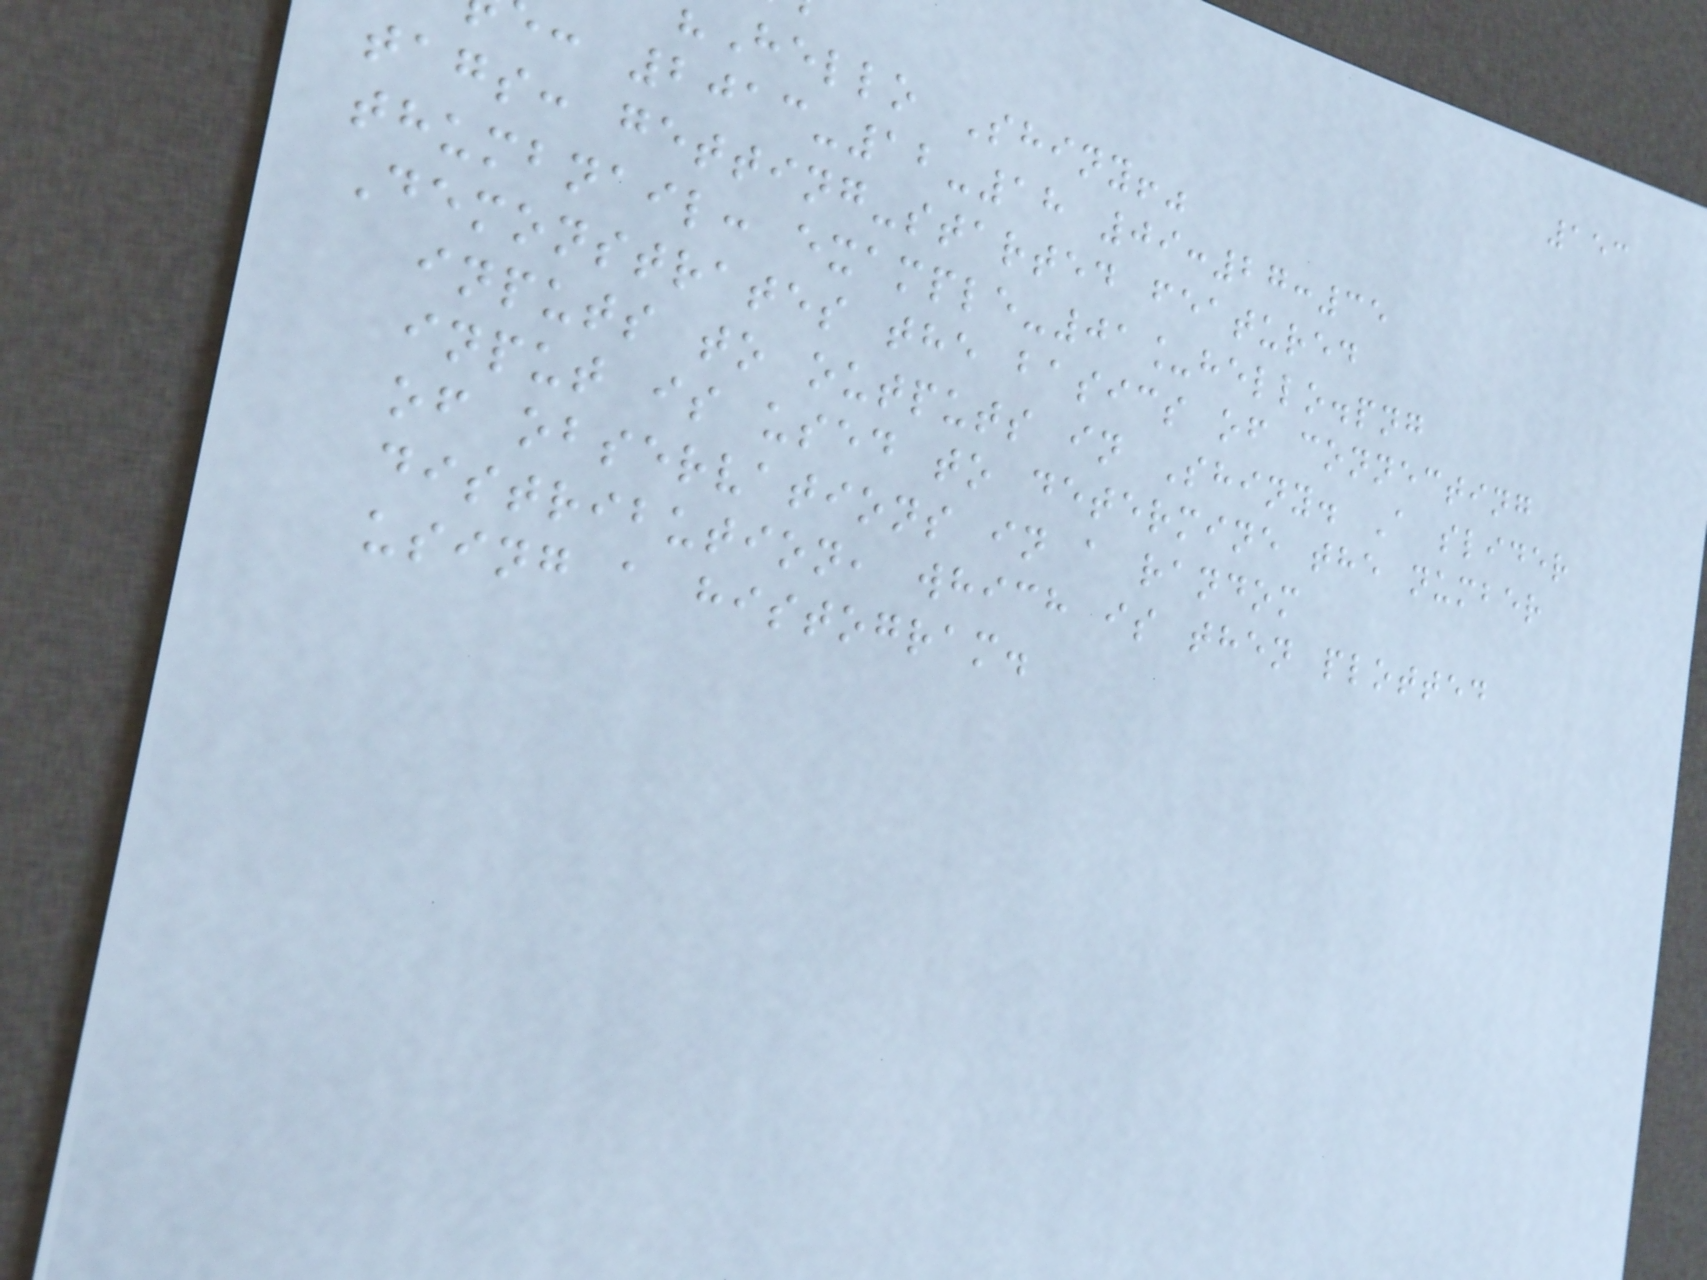153
Hello Shiny!"
: 2013-12-18 09:27:35
tags: getting-started featured
thumbnail: example-01_hello.png
Demonstrates the basics of connecting
inputs to outputs in Shiny. A slider
input is used to determine the number
of observations in a random
distribution, which is then plotted
using a histogram.
